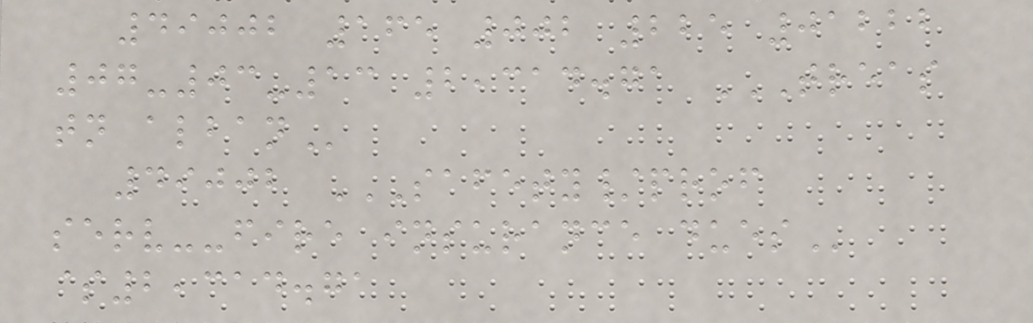49002 165 002 225 01222
07-03-13 2,314.71 TREAS
TN ALBAN
49002 SAFETY/PROF
SERV--FIRE INSURANCE DUES
$2,314.71
